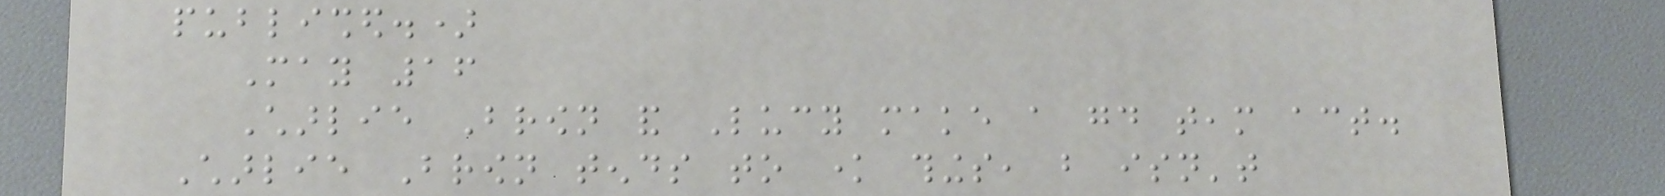published.)
May 16
Charlie Brown and Lucy make a good team act.
Charlie Brown tends to know things, but isn't
